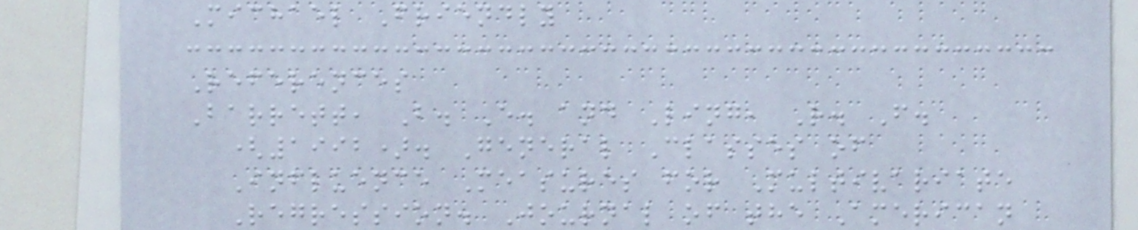Michael Friendly
References
Barrett, B. E. and Ling, R. F.
(1992). General Classes of
Influence Measures for Multivariate
Regression. Journal of the American
